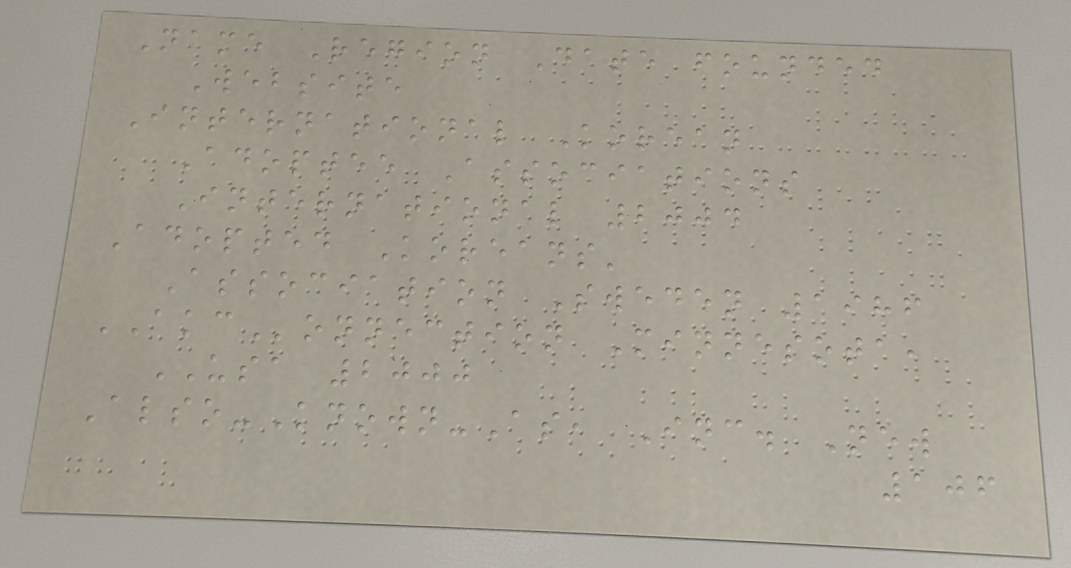Name Region Date founded
Website
International Korean
Adoptee Associations
International 2004
Adopted Koreans'
Association Sweden 1986
AKConnection Minnesota,
USA 2000
Also-Known-As, Inc. New
106
